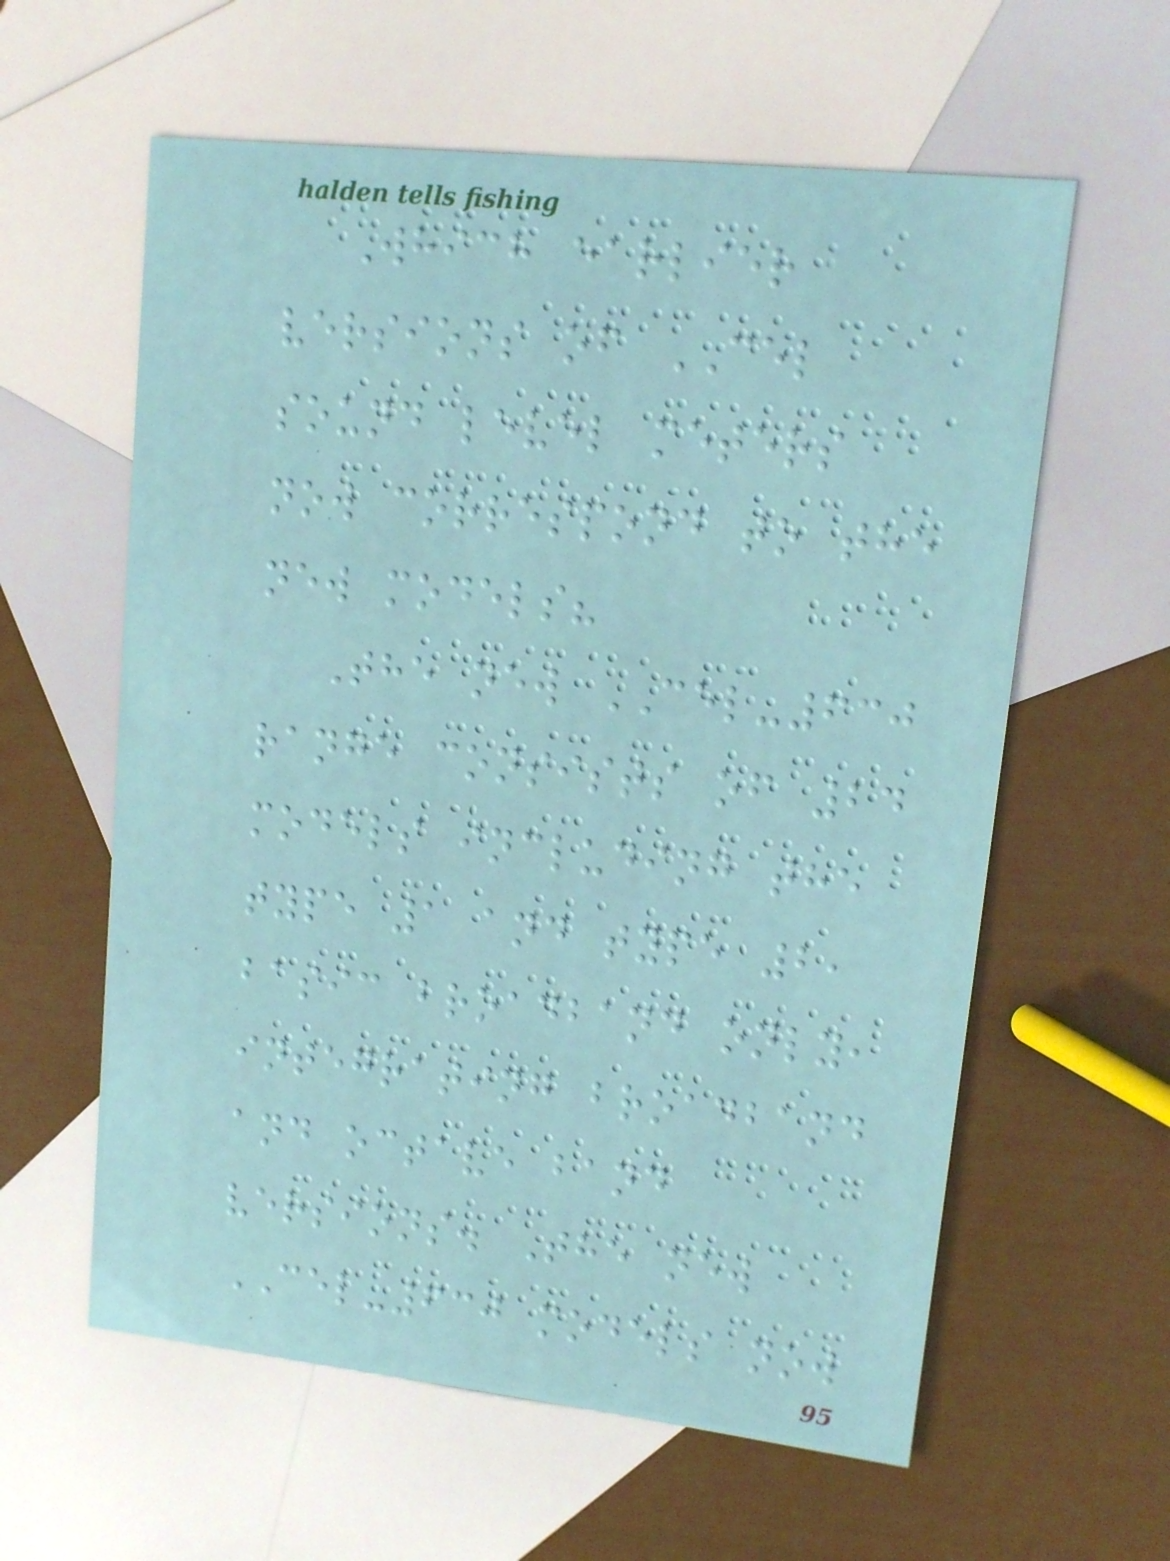Which earlier
versions of CEL
sound level meters
now correspond to the
new models?
The new CEL-630
range consists of 24
models including the
type 1 and type 2,
basic broadband only,
integrating broadband
and octave band
versions. The new
CEL-630 models now
